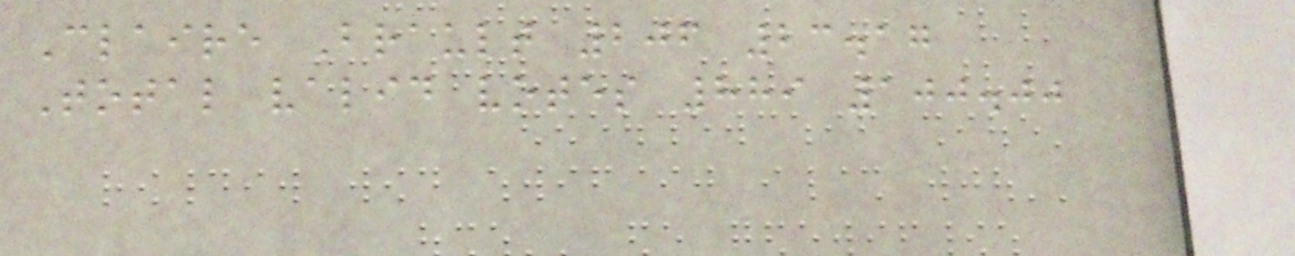Claire Brault 206 23.17
Total valid votes 889 100.00
